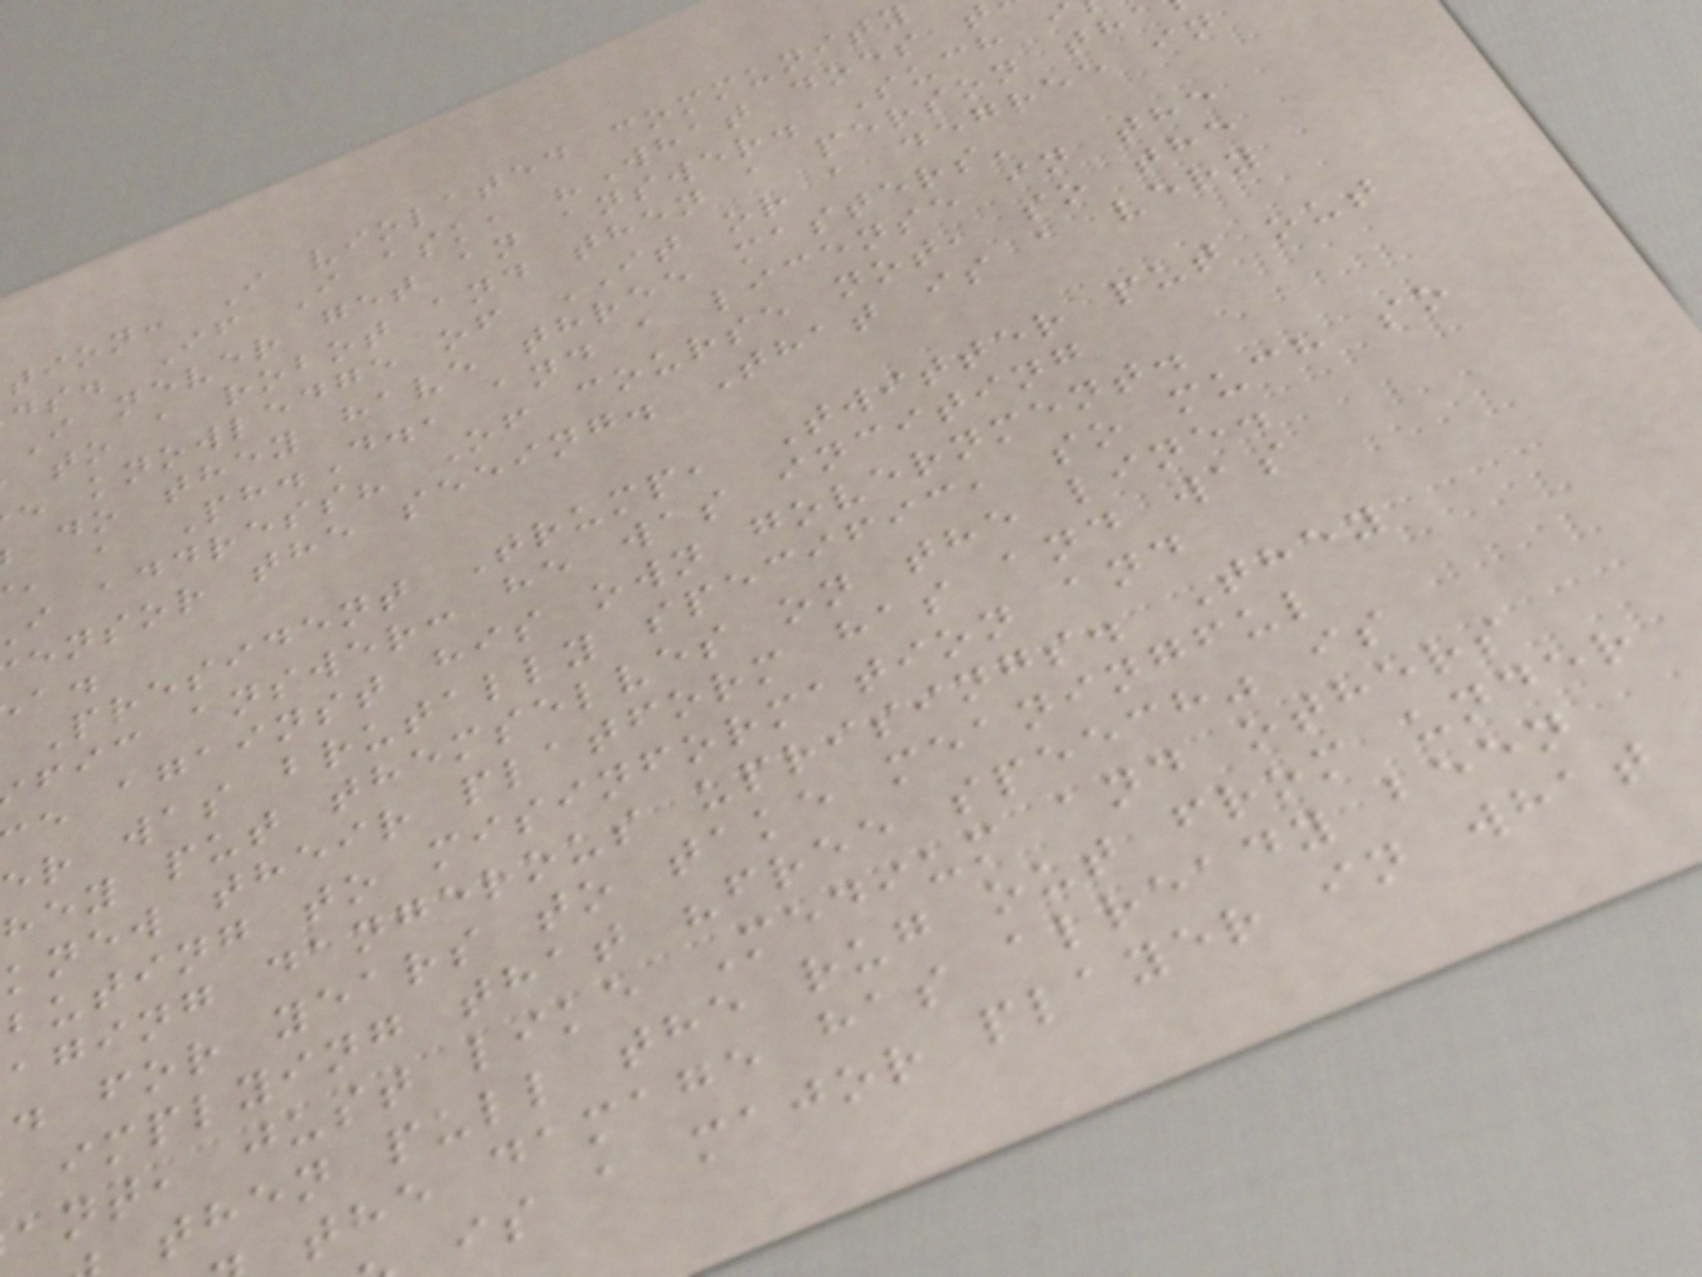tion: I violated community
ds. If I ask, "What does t
I never get an answer. Such
to a robot and then a person th
e knowledge of IT or a degree in
do they have three masters'
, a Ph.D., and a license in the
i address? Of course not, so the
ensor the seeing. That is a very
President Trump, Twitter put out
fic answer: he was inciting
e against his own government.
er was brutally specific, so much so
hey put themselves on the line.
knew their platform has and was
buting to misinformation and
aging dangerous uprisings. They
d for years to take meaningful
implying that "free speech" is
ant, just like Medium and others
then pull the rug out from under
the damage has already been
is a major player in what
